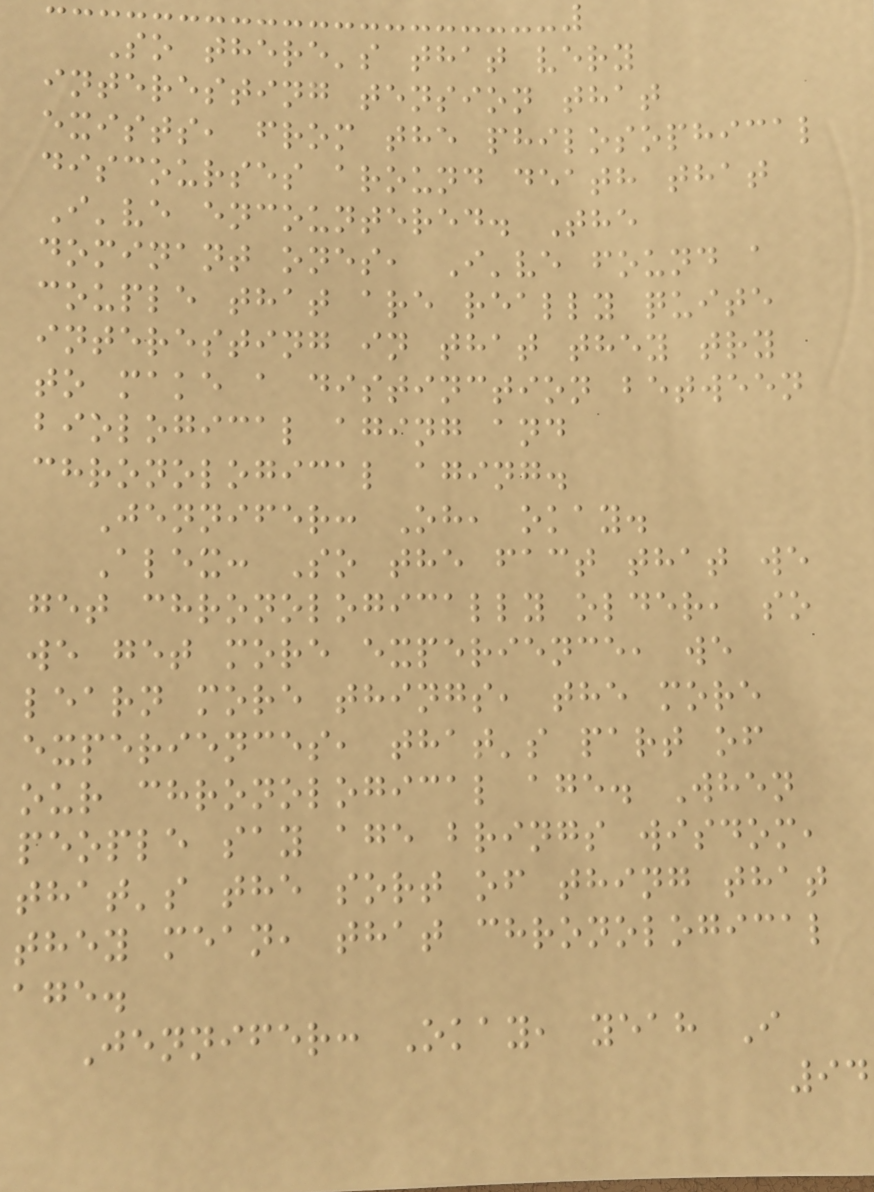So there's that very
interesting tension that
exists, from the philosophical
discourses around death that
I've encountered. The
dominant ones, I've found a
couple that are really quite
interesting in that they try
to make a distinction between
biological aging and
chronological aging.
Jennifer: Oh, okay.
Alex: So the fact that we
get chronologically older, so
we get more experience, we
learn more things, the more
experiences, that's part of
our chronological age. When
people say age brings wisdom,
that's the sort of thing that
they mean, that chronological
age.
Jennifer: Okay, yeah I
94
